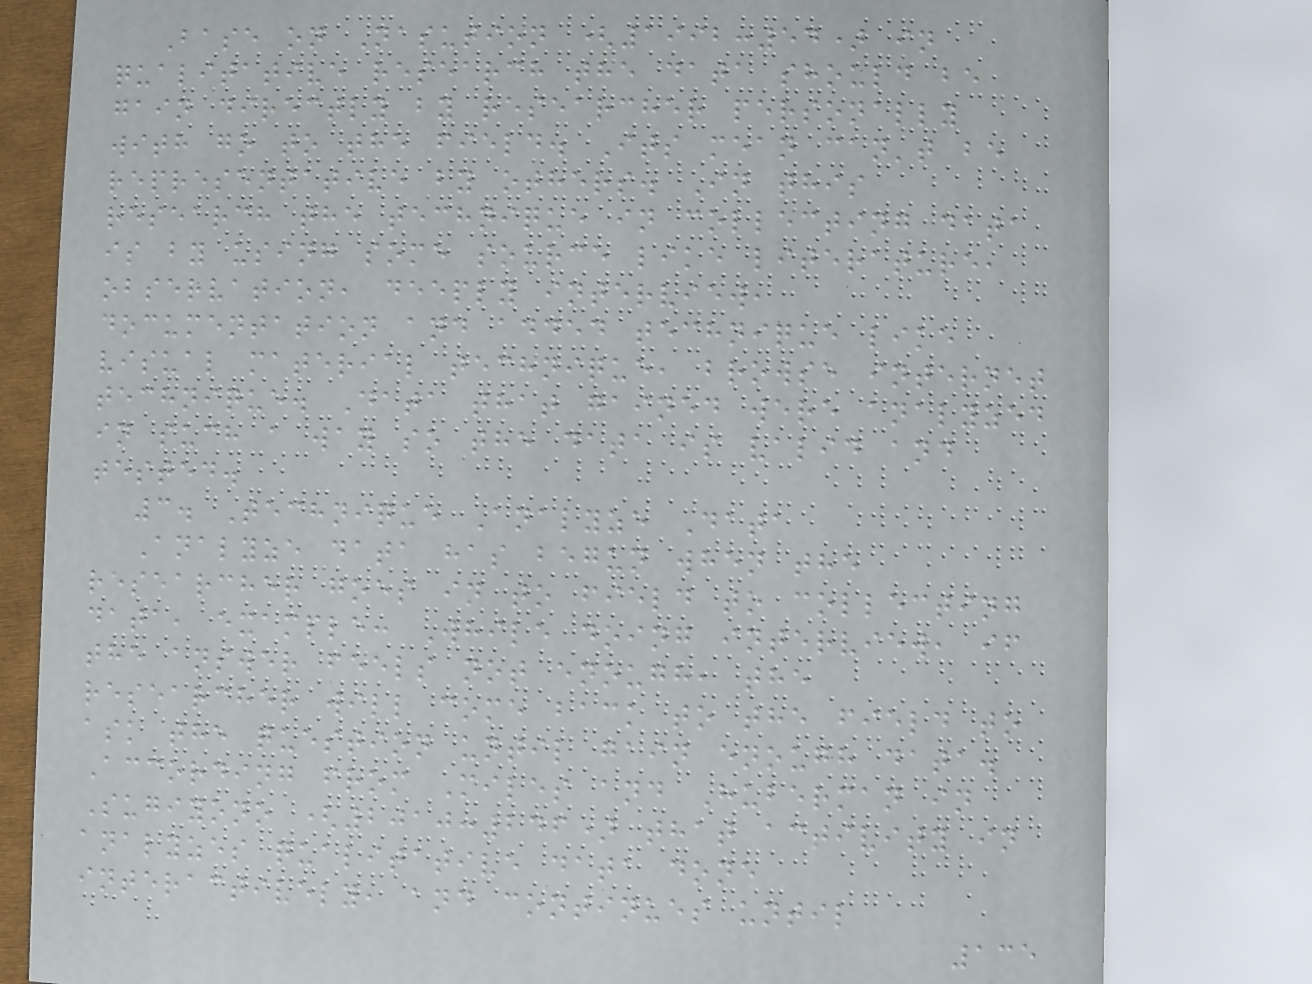Base on Nasution (1992:54) in
qualitative research the data should be
gain directly by researcher personally
with go to the field. Its mean can't be
representative by others. In this
research the technique in collecting data
is by using some source like literature,
observation, deeply interview,
documentation and added technique like
visual material technique, browse internet
technique. Data that gained were analyzed
in such a way so the data is valid and
tested.
3. Technique Analyze Data
Analyze data has begun when the
researcher goes in to field to collecting
data, example: While doing interview, if
the answer feels not enough, the
researcher will come back to the field to
ask the question until gain enough data.
According from Miles and Huberman in
Sugiyono (2010:246) that activity in
analyzes qualitative data done
interactively, and continues until
135
